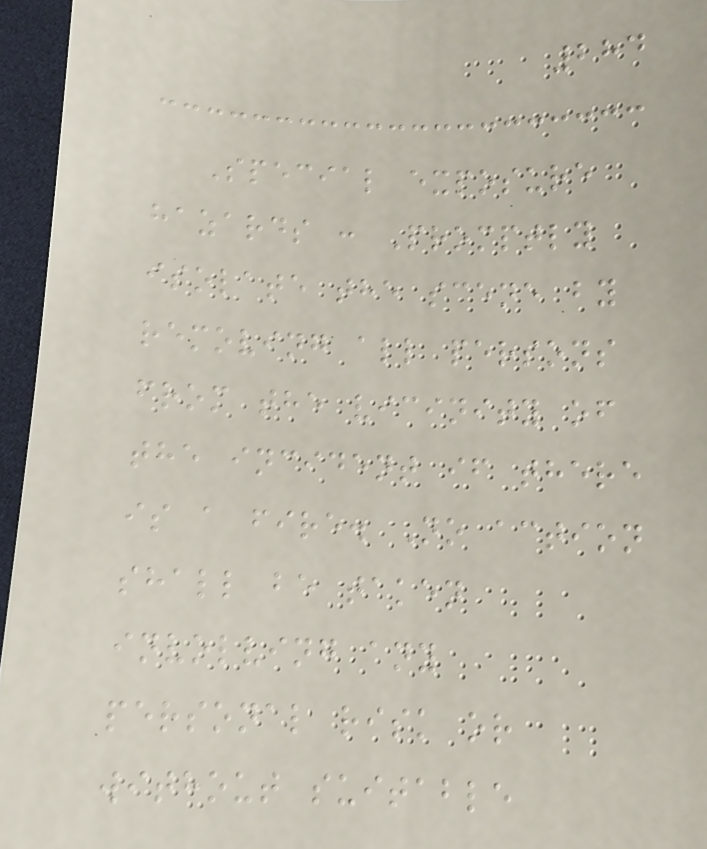284
Special exposure
hazards : Promptly
isolate the scene by
removing all persons
from the vicinity of
the incident if there
is a fire. No action
shall be taken
involving any
personal risk or
without suitable
